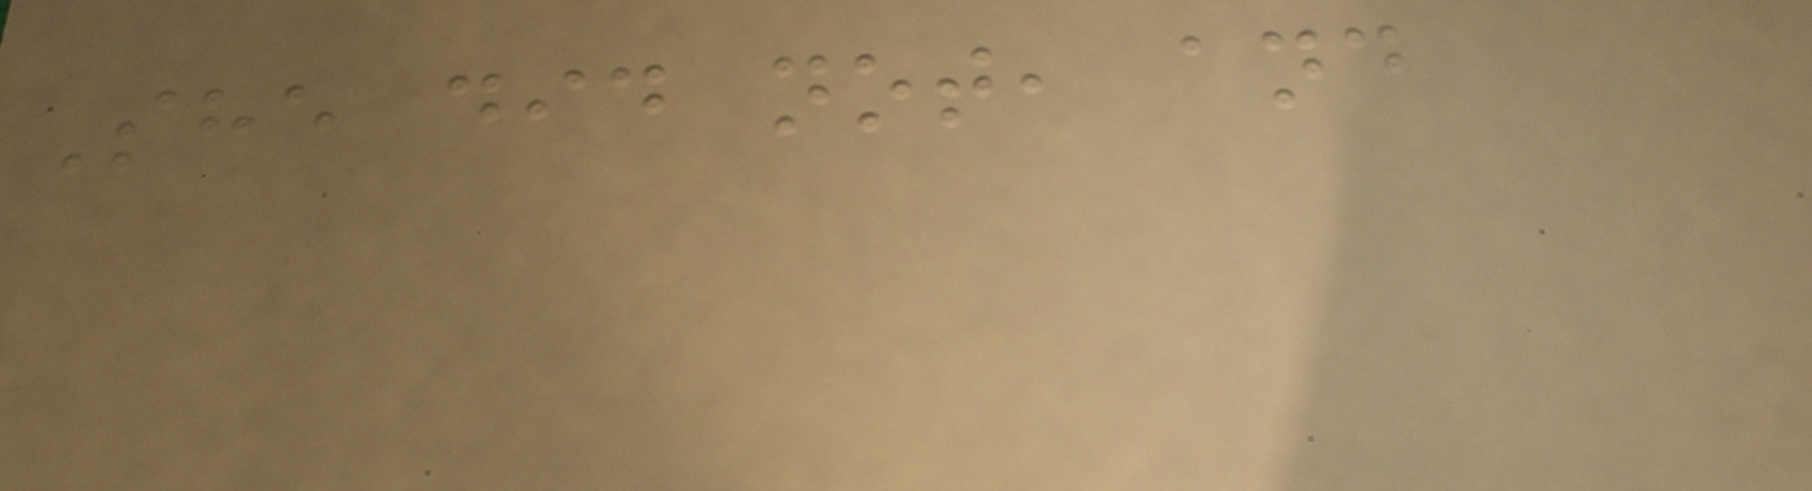She did not, and
